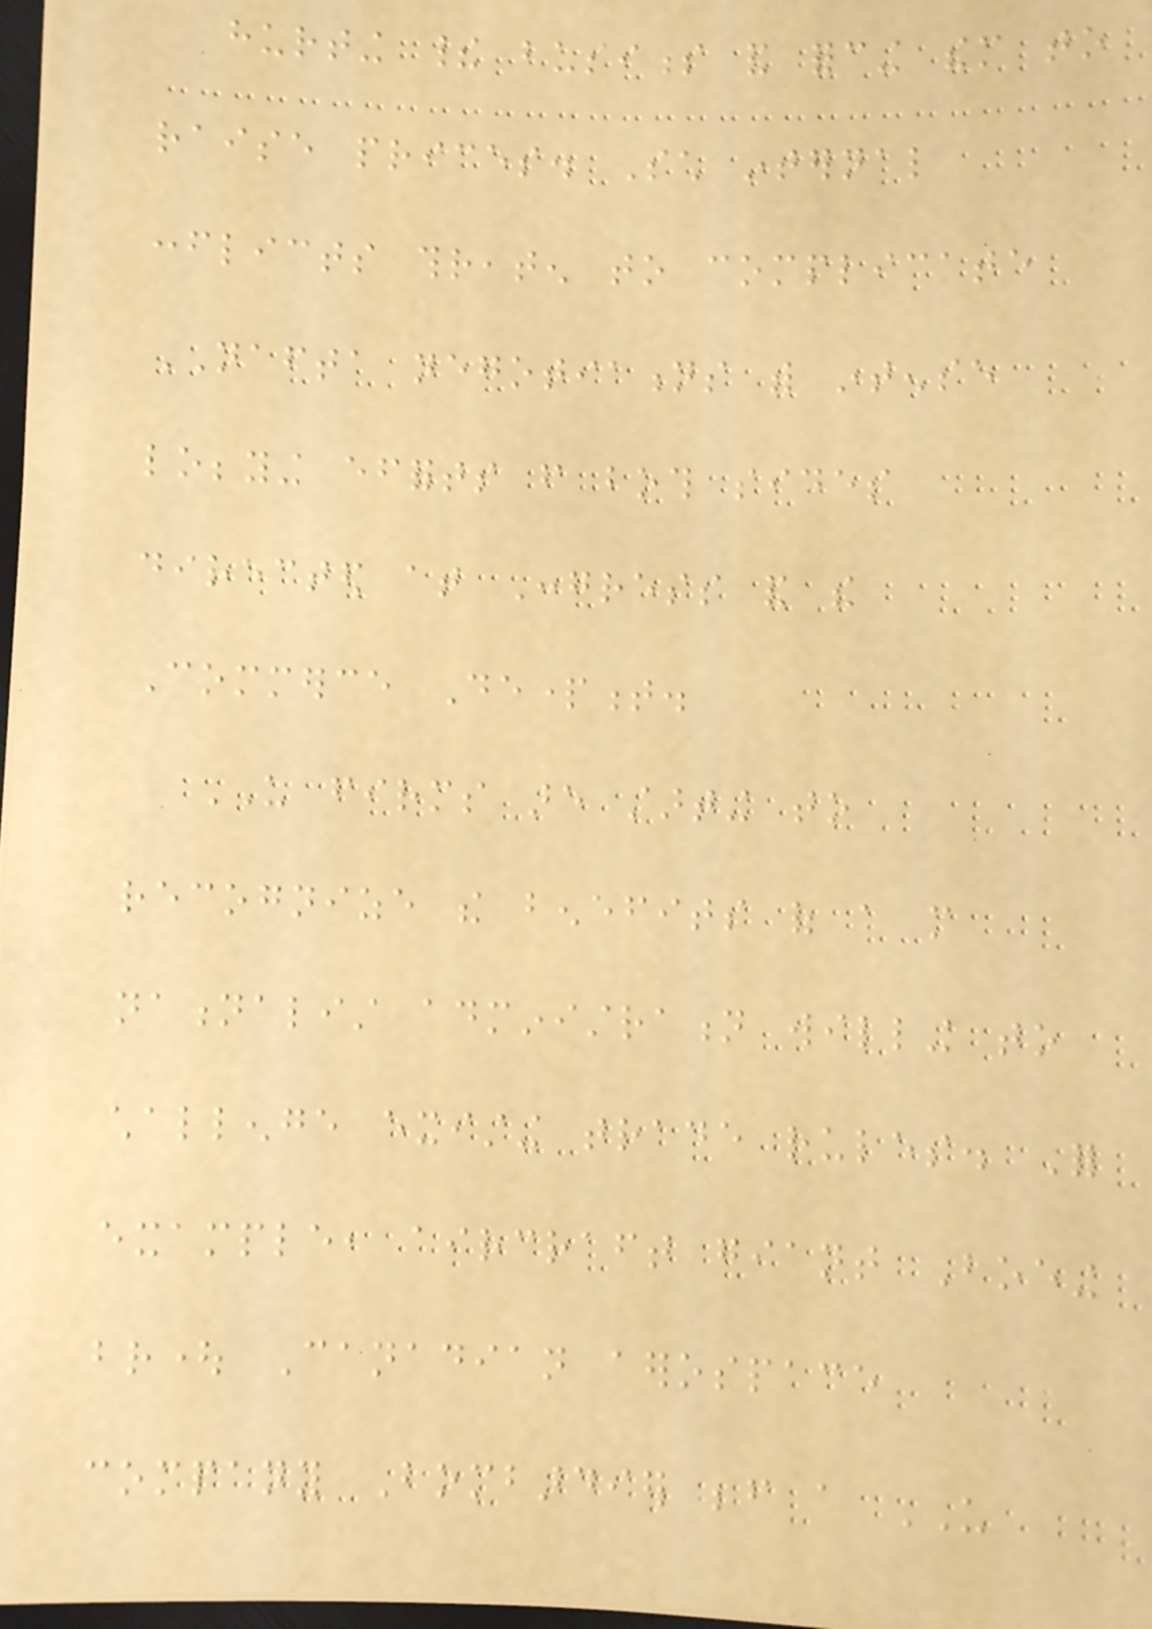hurting their business and forcing them to
raise prices. Such internal
conflicts threaten to complicate
NAFTA negotiations with intense
lobbying efforts from both sides
directed at Congress and the
Commerce Department.
US firms are starting to
recognize the benefits of a more
nationalist administration willing to
challenge existing trade rules. For
example, aircraft giant Boeing
brought Canadian aerospace
company Bombardier before a US
